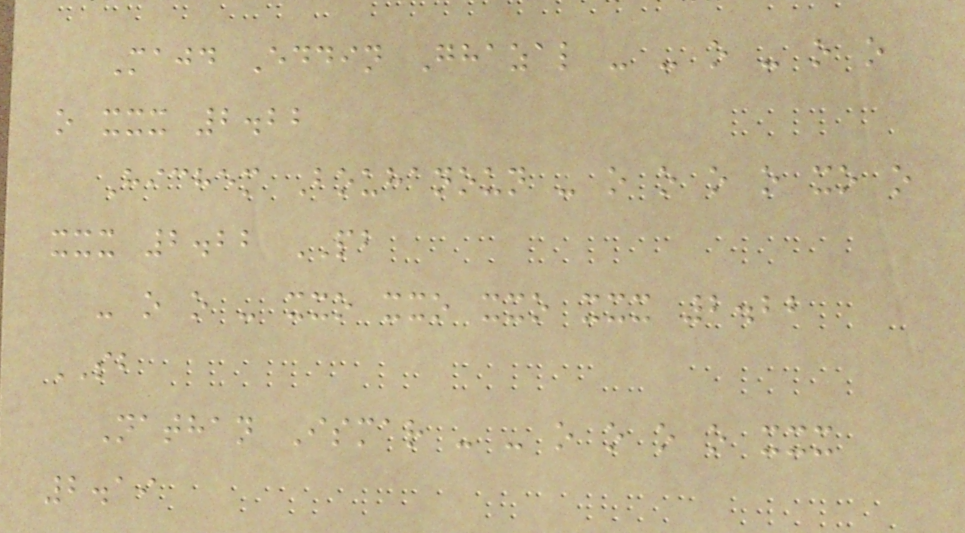Majd Eddin Ghazal - - o - o o
o xxx 2.22
Hichem Bouhanoun - o o o o xo o
xxx 2.22 PB
- o o - xxo xxo xxo xxx 2.22
SB
Nathan Ismar - - o o o o xxx
2.19
